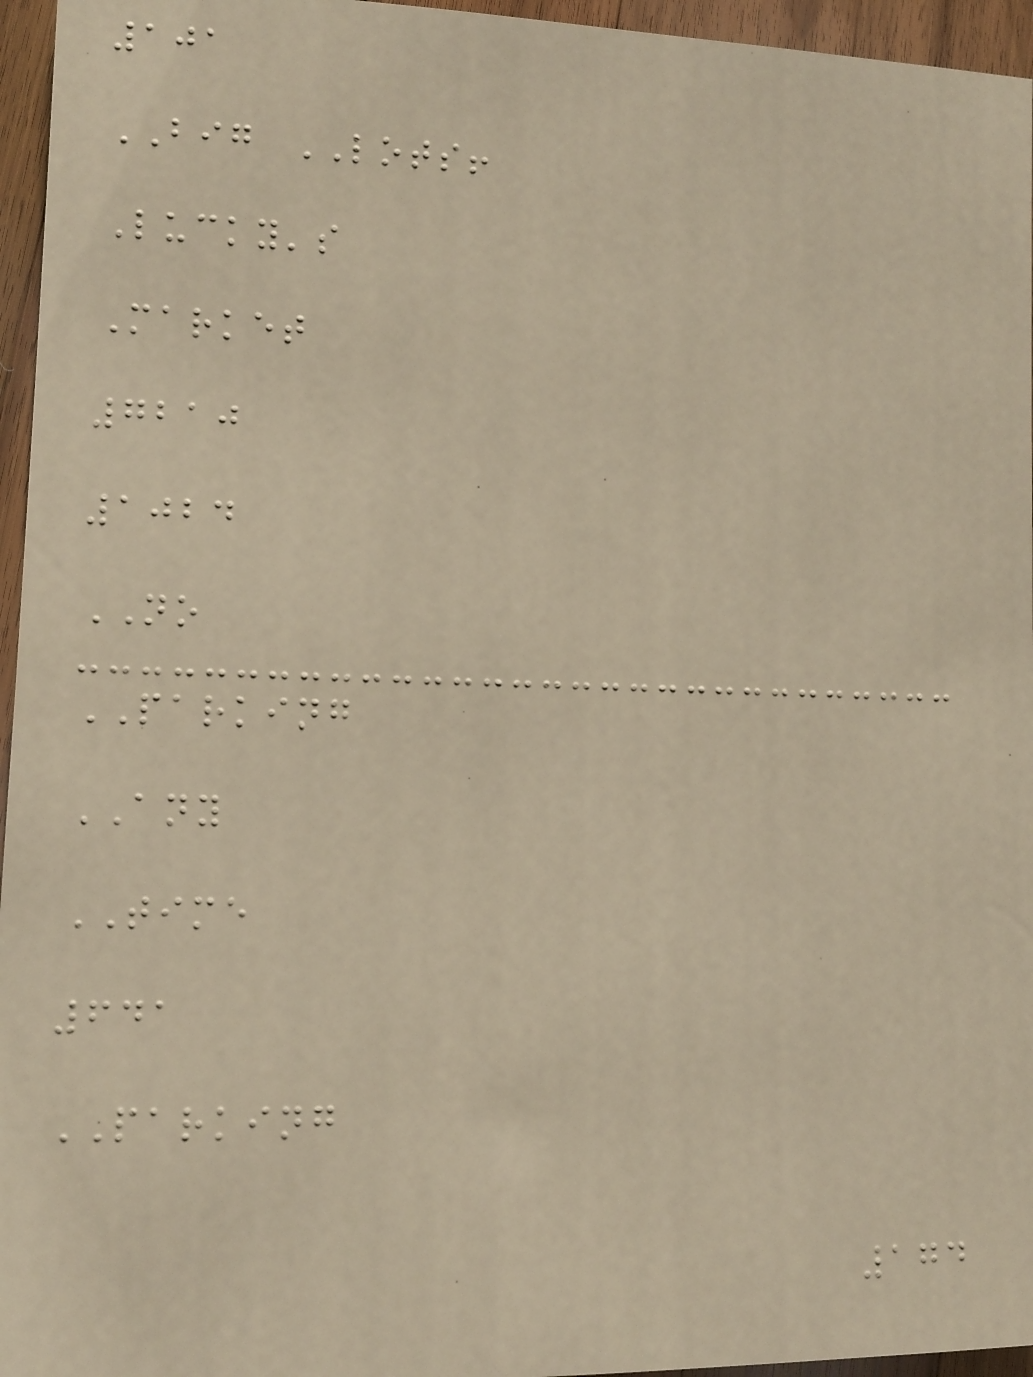101
BIG LOTS!
Lucky's
Market
7210
1024
NO
PARKING
ANY
TIME
641
PARKING
174
